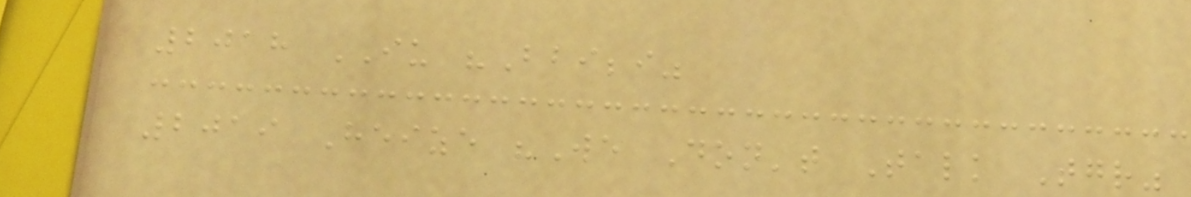2018 IU "Bbibbi"
2019 Heize "We Don't Talk Together"
